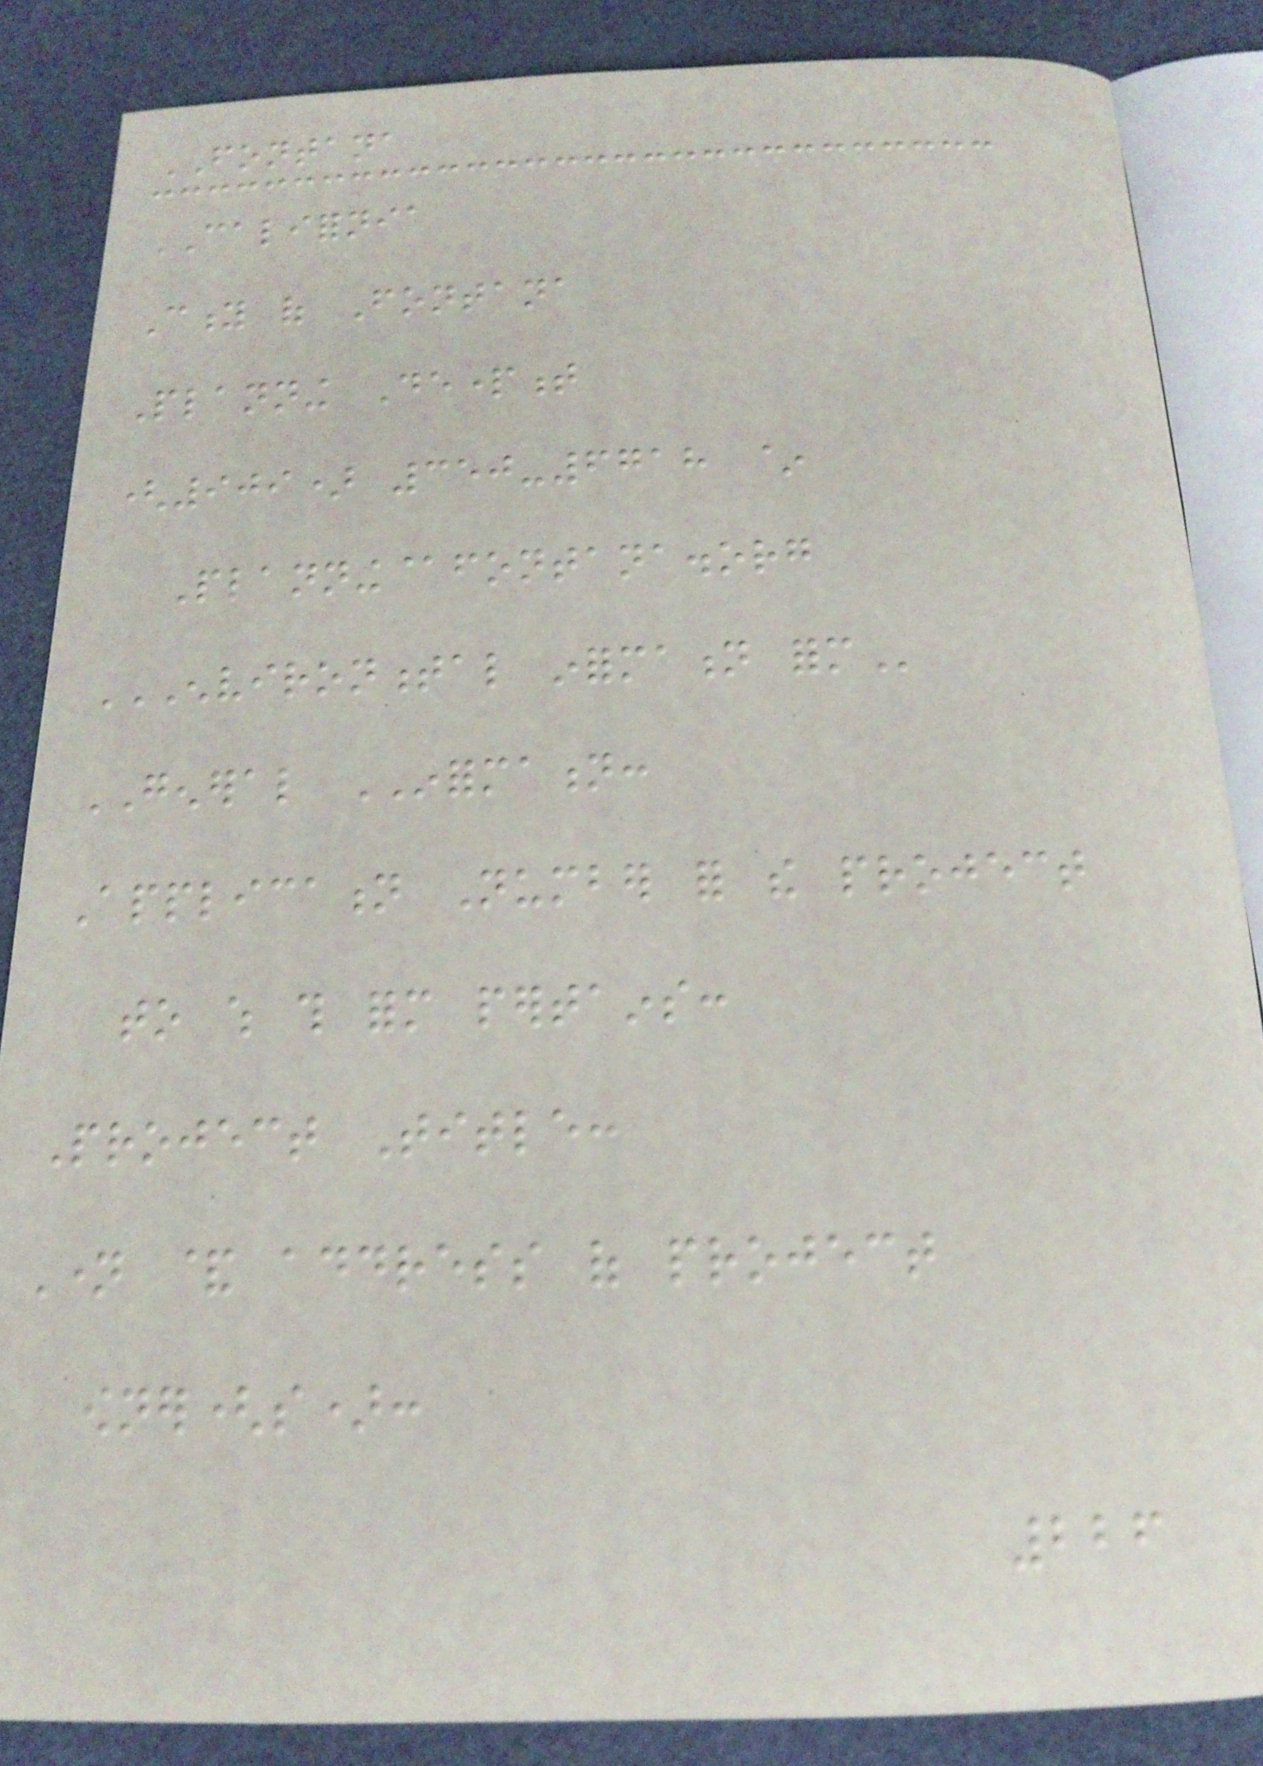FONTANA
CALIFORNIA
City of Fontana
Planning Department
(909) 350-6718 ~
Planning@fontana.org
ENVIRONMENTAL INFORMATION FORM
GENERAL INFORMATION:
Application Number for the project
to which this form pertains:
Project Title:
Name & address of project
owner(s):
226
